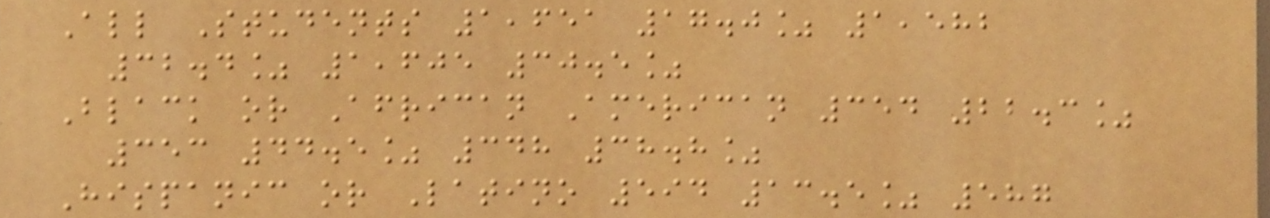All Students 1,651 17.0% 1,582
32.4% 1,605 30.5%
Black or African American 354 22.3%
353 44.5% 348 38.8%
Hispanic or Latino 594 13.5% 587
